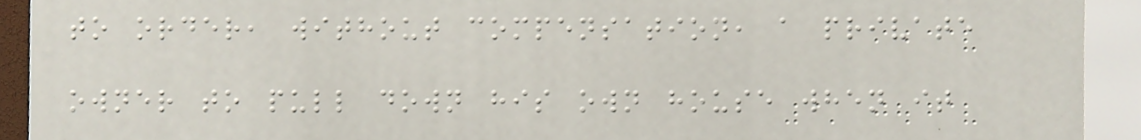to order, without compensation, a private
owner to pull down his own house when it
